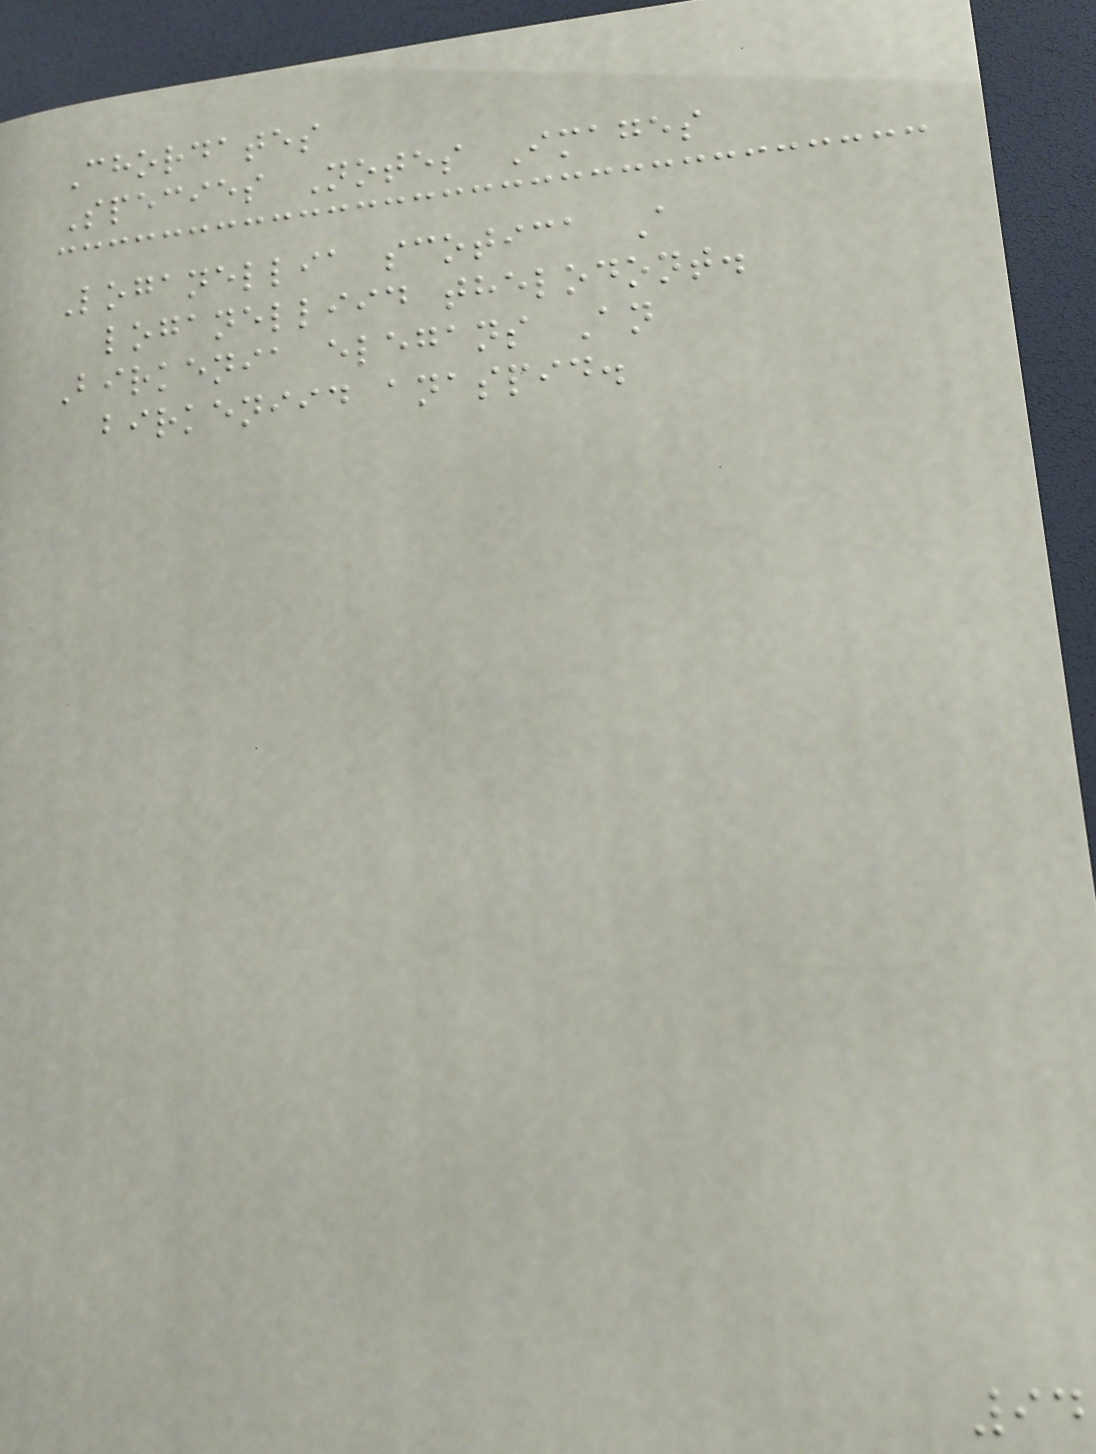Chordates
Species Notes Images
Loganellia scotica A
loganelliid thelodont.
Birkenia elegans An
birkeniid anaspid.
94
